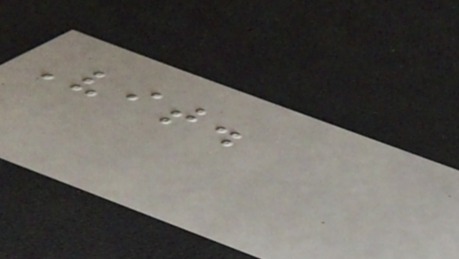Vit.
